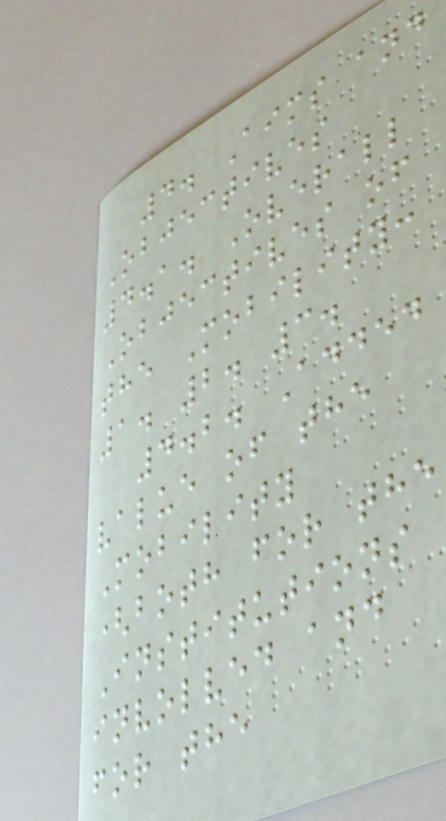4. Aims and
Objectives
4.1. Overall
Objectives of
the Mobility:
1. 2. 3.
4.2. Added
value of the
Mobility
(both for the
Institutions
involved and
for the
